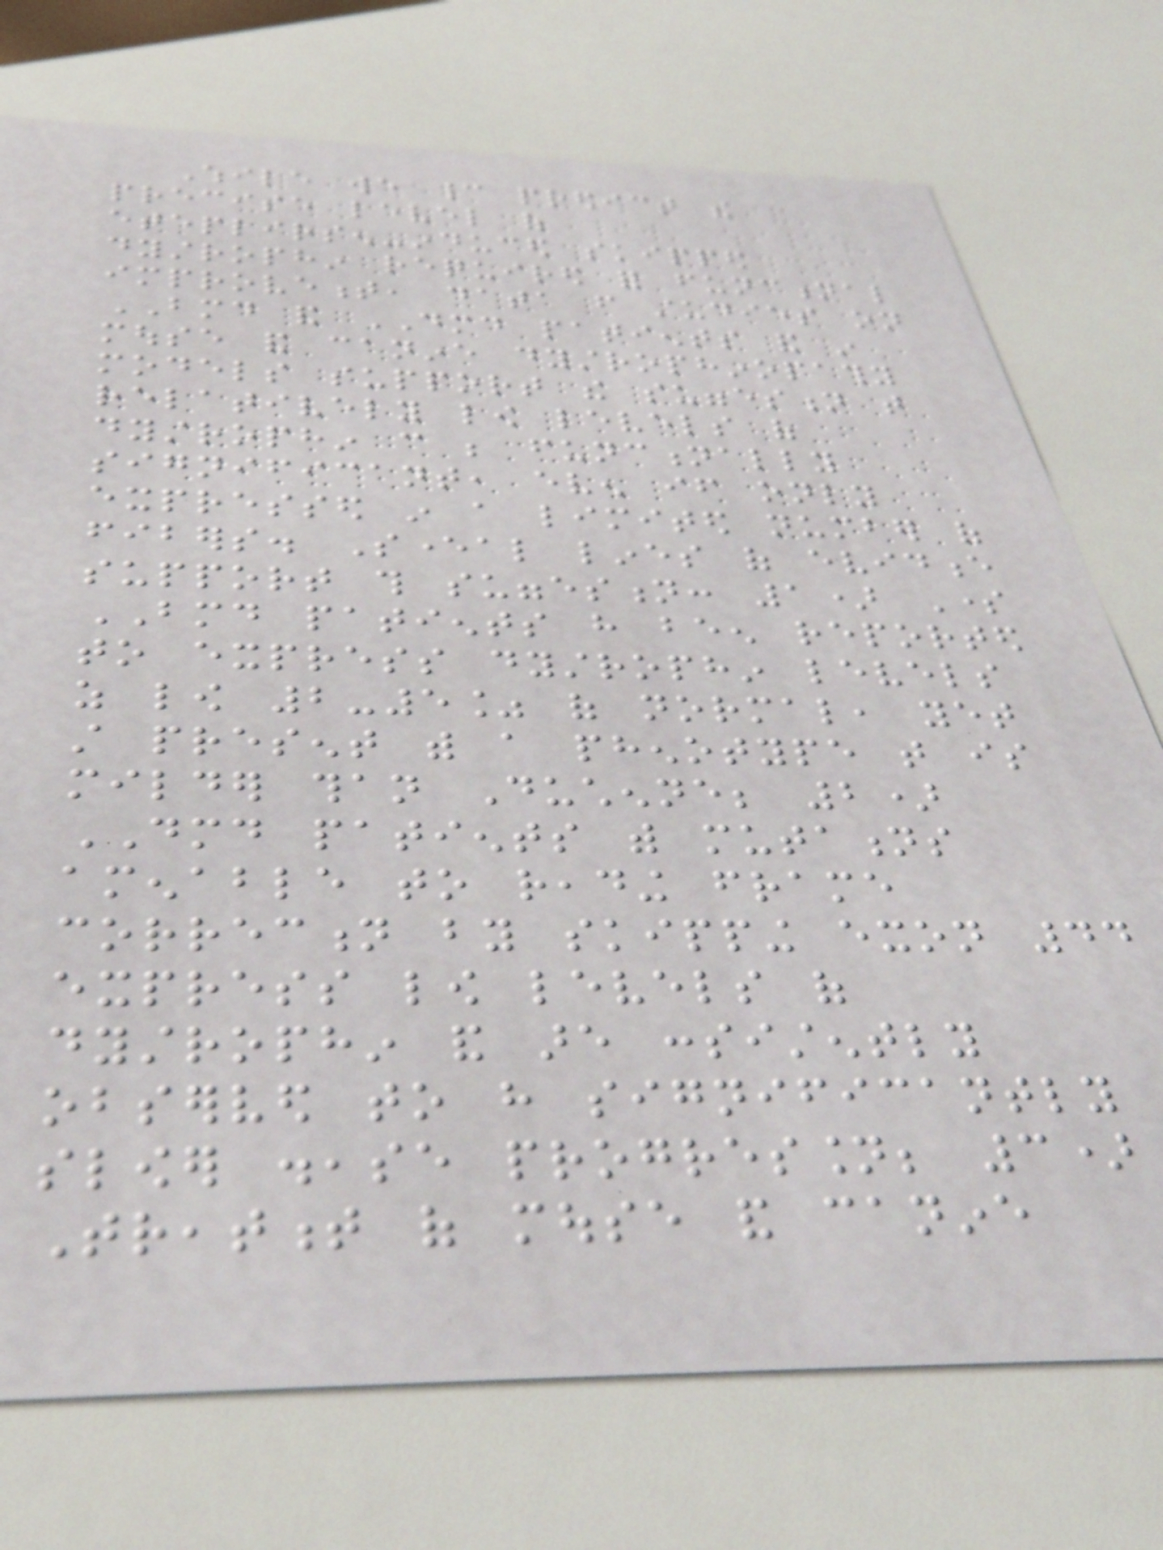While we cannot predict the
precise level of
eteplirsen-induced skipped
dystrophin required for functional
improvement, data from studies on
BMD and DMD patients and in
mouse and canine dystrophinopathy
models support the suggestion that
relatively low levels of
dystrophin can be functionally
significant, even if only
expressed in a limited number of
fibers. Several lines of evidence
support this suggestion: 1) Some
BMD patients have been reported
to express dystrophin levels
as low 2-5% of normal, yet
still present with a phenotype that is
milder than Duchenne; 2)
DMD patients with mutations
amenable to reading frame
correction by skipping exon 44
express low levels of
dystrophin and are consistently
observed to have significantly
slower disease progression; 3)
Treatment of mouse and canine
